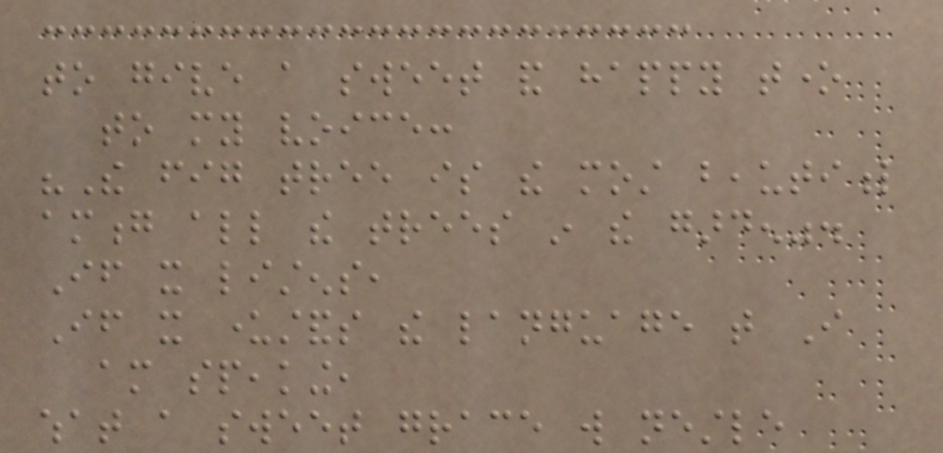to give a sweet and happy tone
to my voice:
"The fig tree is the most beautiful
among all the trees in the garden".
If it listens,
If it understands the language that I
am speaking,
what a sweet grace will nestle
